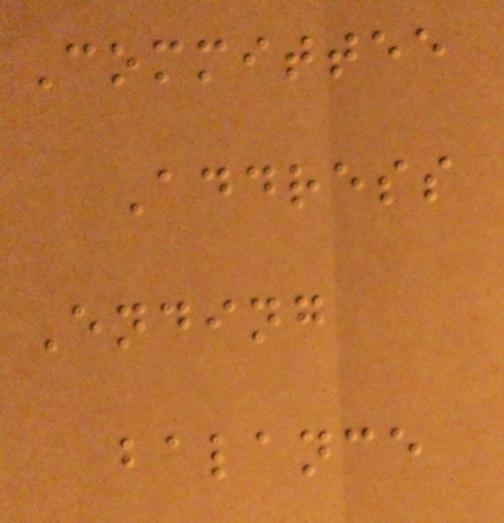Committee
Address
Ending
balance
